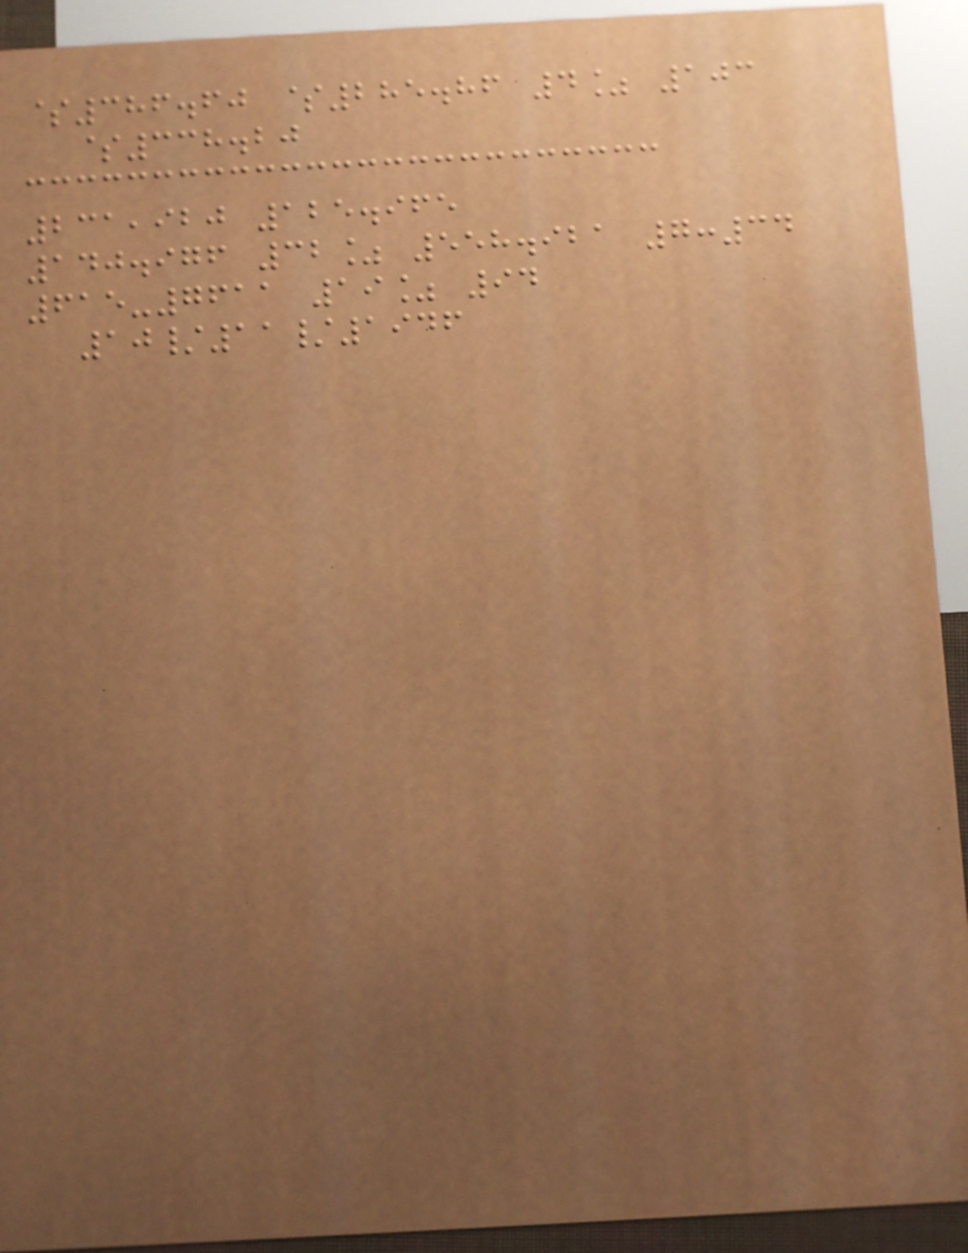$386.60 $285.86 4% 103
$338.20
231,920 125.965
140.976 32% 558.921 7:34
615-7611 19% 94
10/11/1946
